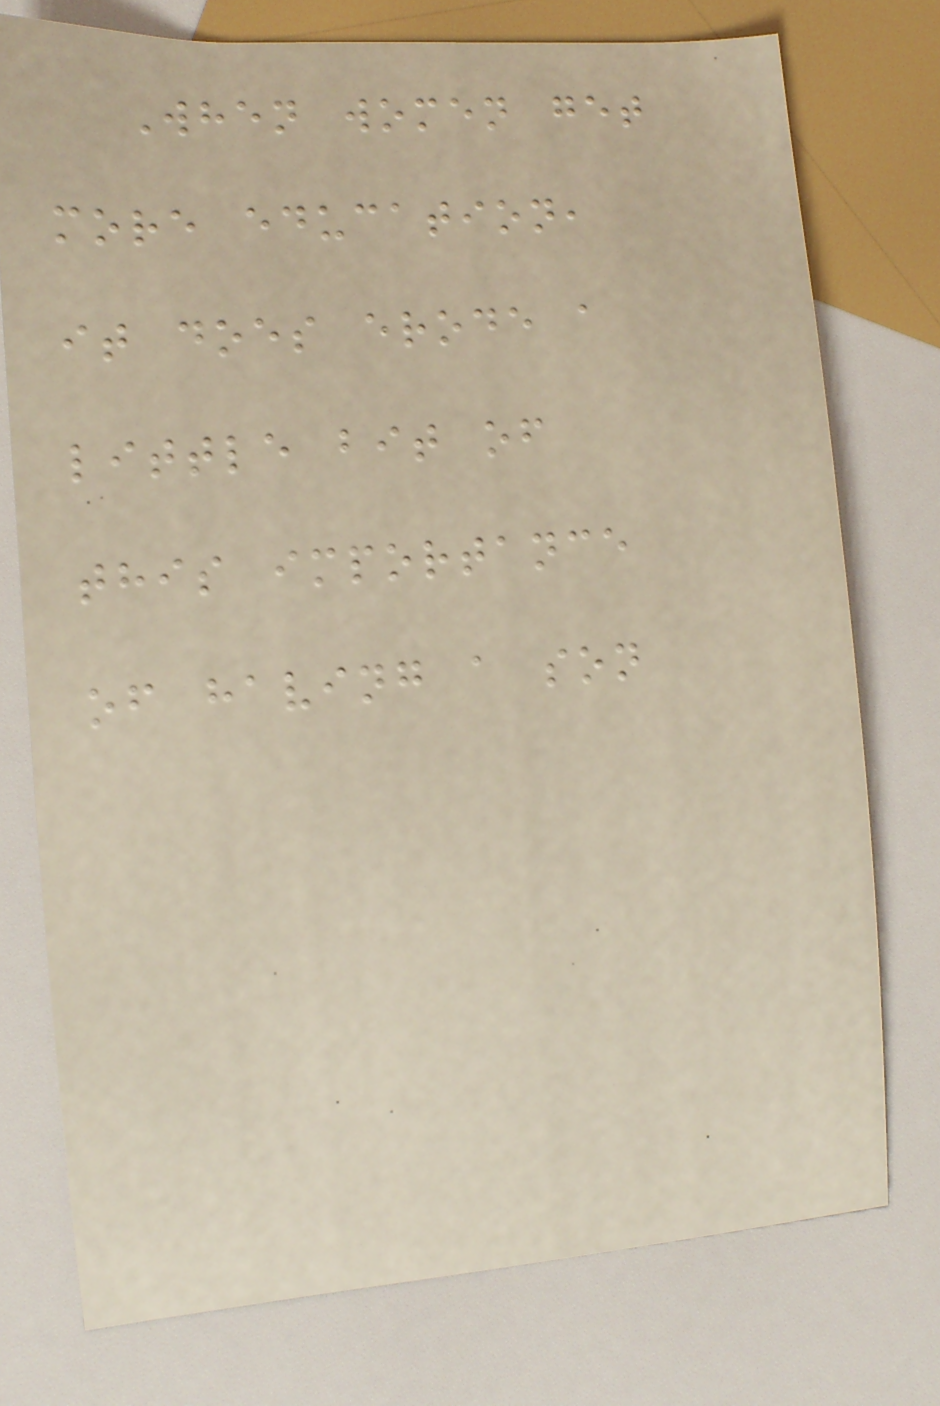When women get
more education,
it does erode a
little bit of
this importance
of having a son
